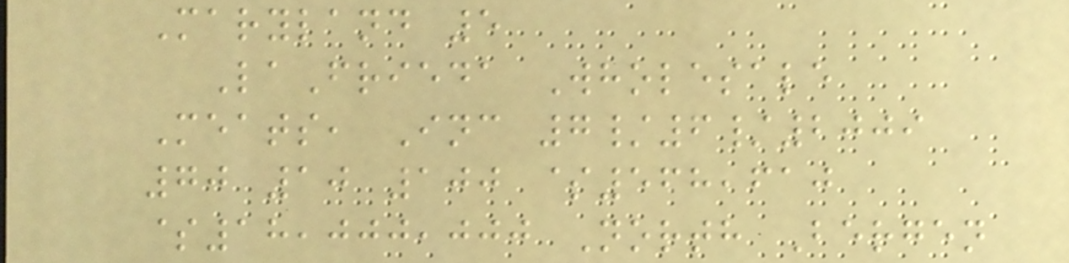Maryland 5
LaFrieda Wholesale
Meats, Inc 7/6/2009
70 10 100 $568,610
$18,000,000 North Bergen
